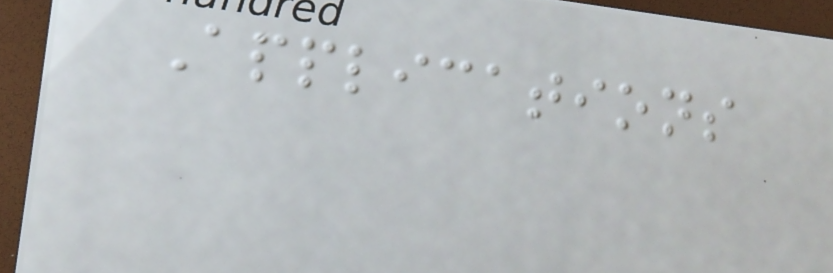Applications
